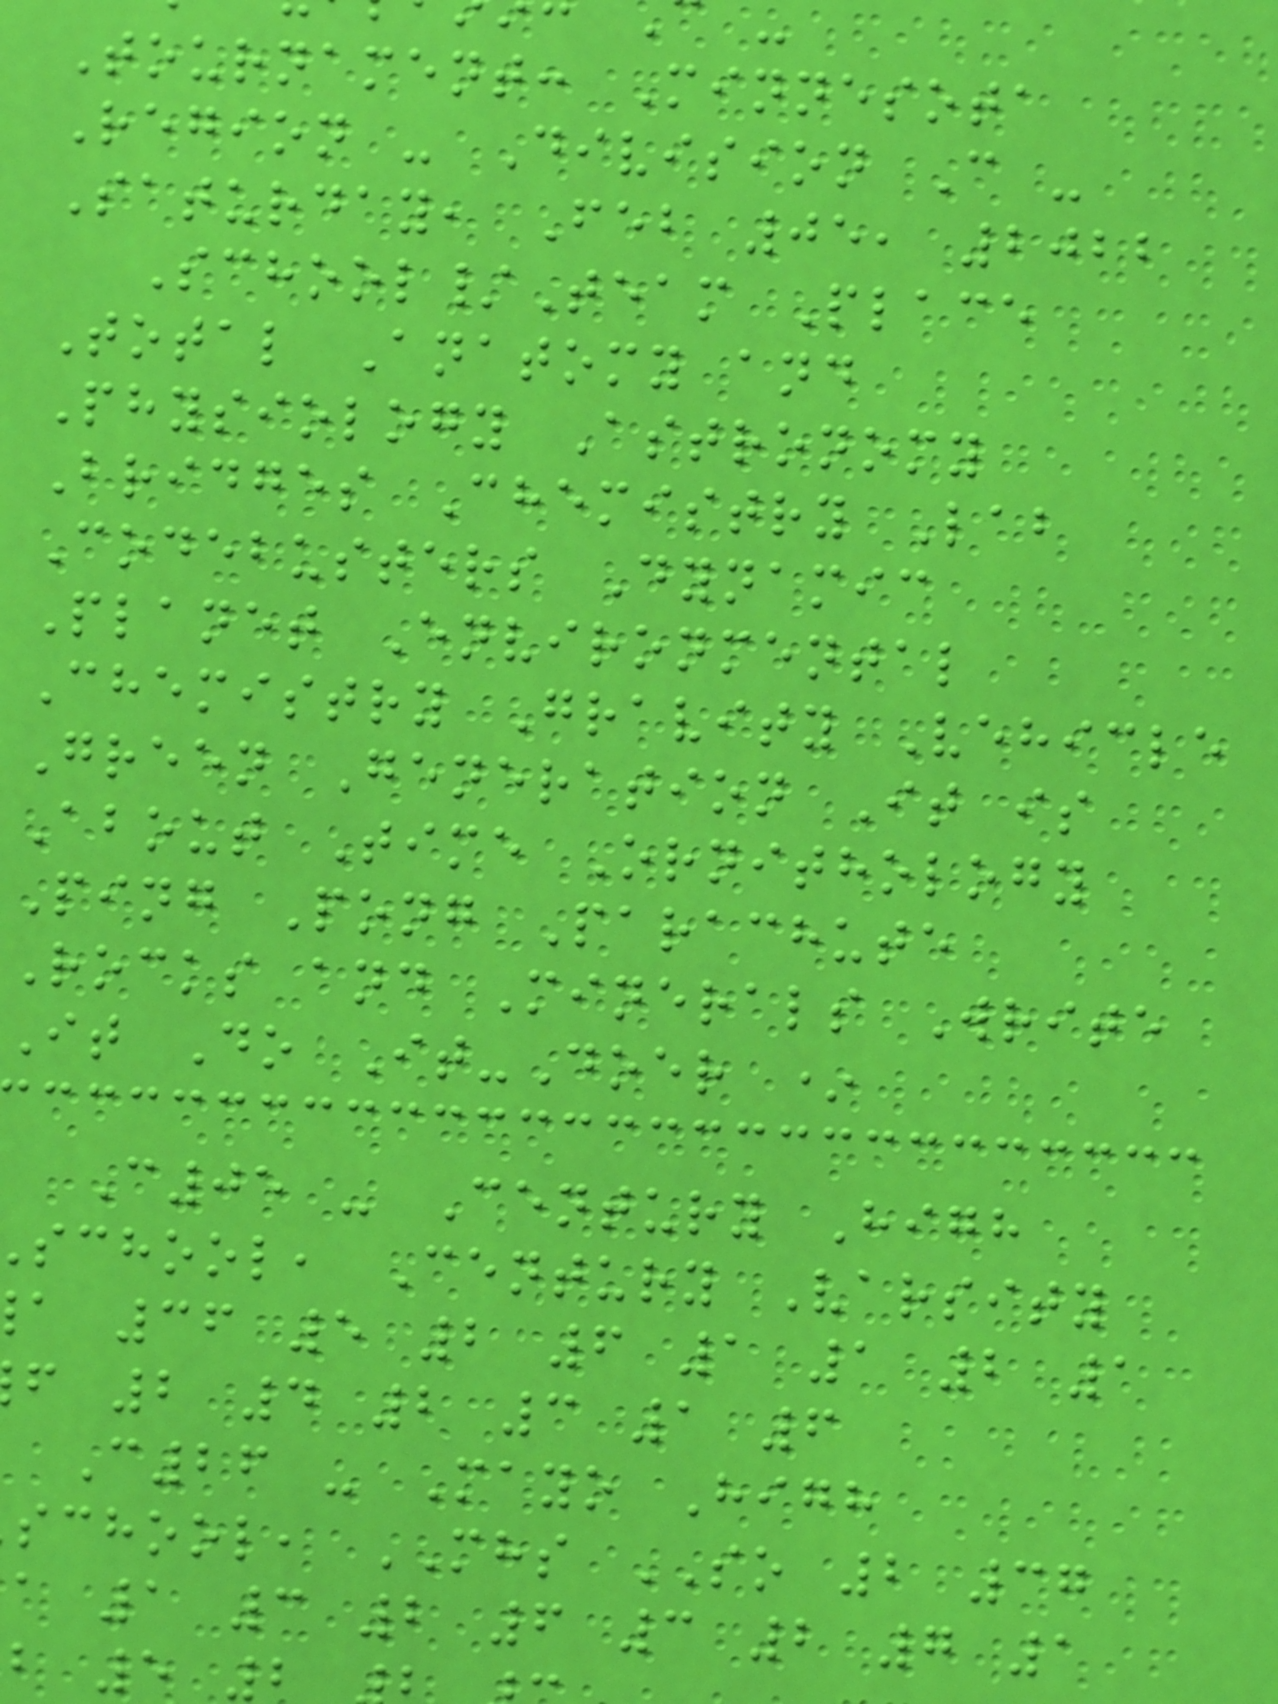Tournament: Minnesota
Region - Division C -
Saturday, Feb 05, 2022
School/Team Place
Total Anatomy and
Physiology Astronomy
Bridges Chemistry Lab
Codebusters Dynamic
Planet Environmental
Chemistry Gravity Vehicle
Green Generation It is
About Time Ornithology
Ping Pong Parachute
Rocks and Minerals Write
It Do It-Doer *
C05 - Century High
school, Century Varsity
a 36 5 2 6 1 1 2 1
f 2 4 2 3 1 6
C26 - Mayo High
school, MHS SO 2 37
a 1 3 2 6 3 2 7 1
b 5
